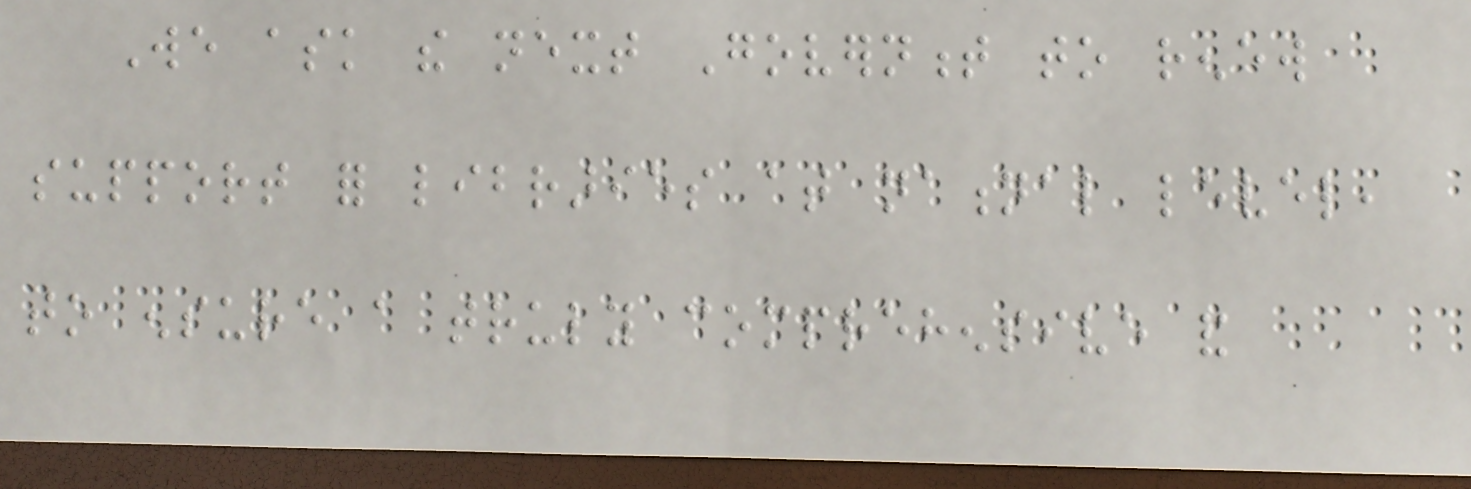We ask the next Government to renew
support for libraries at national level,
to ensure a truly comprehensive and
